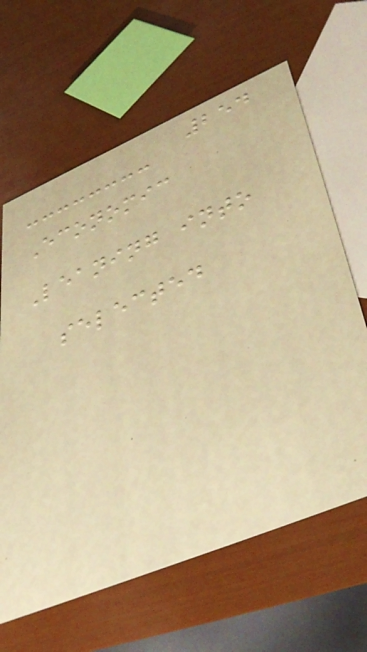254
Economic
Leaning into
selected
